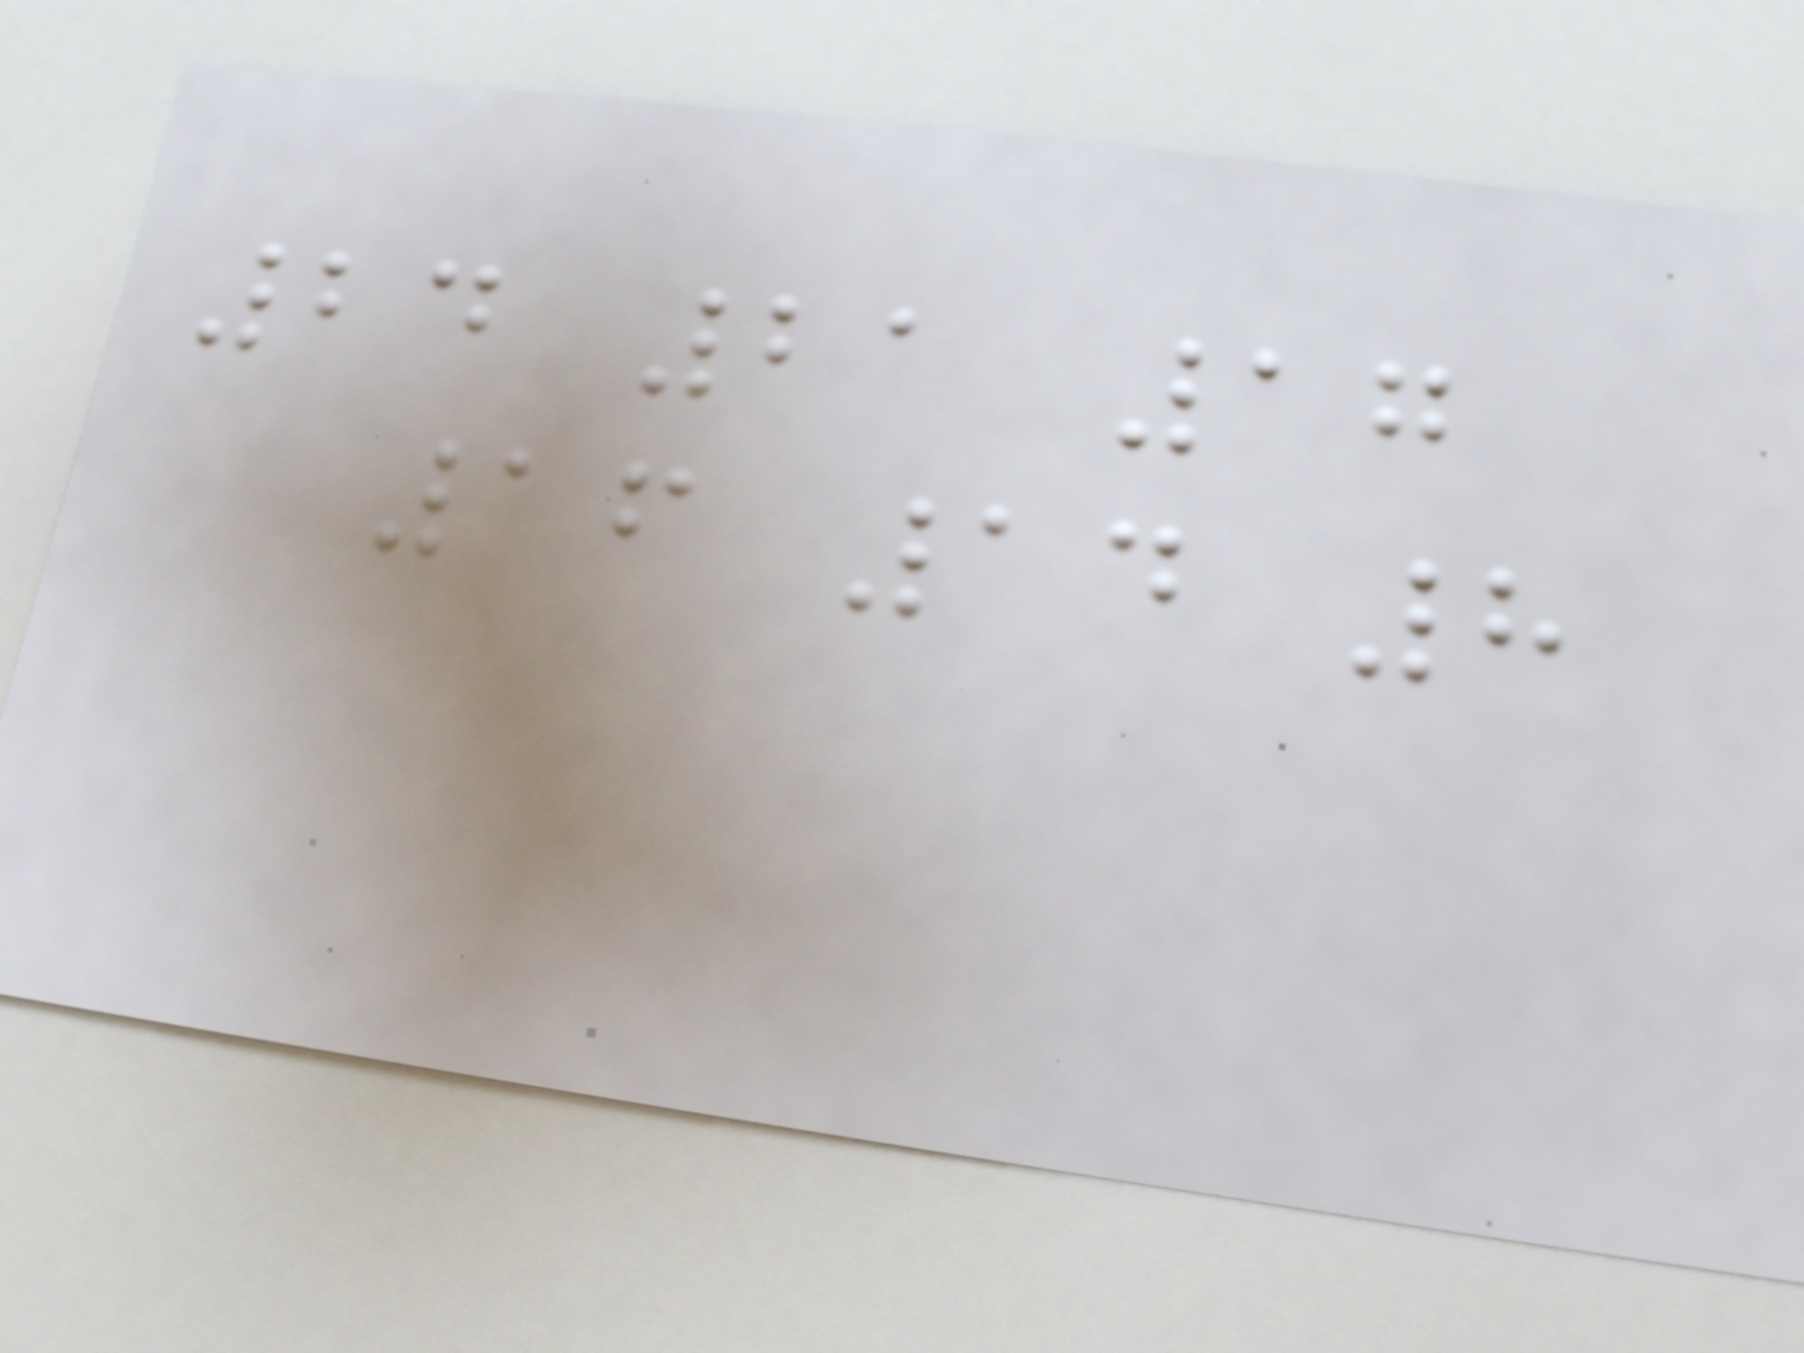24 21 17
16 14 8
